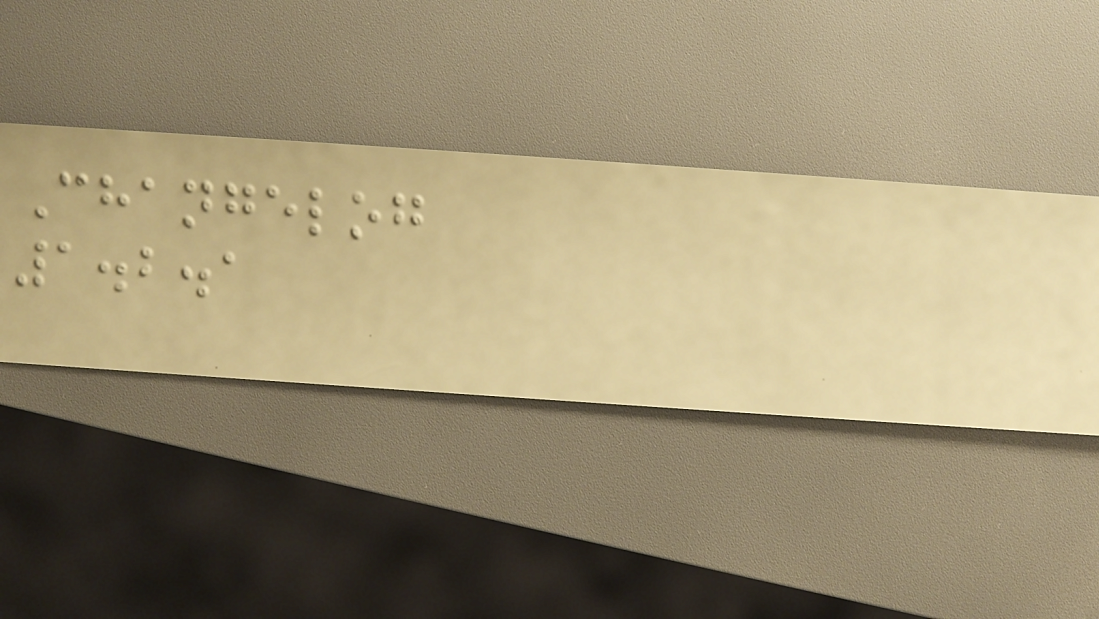Changelog
1.2.1
